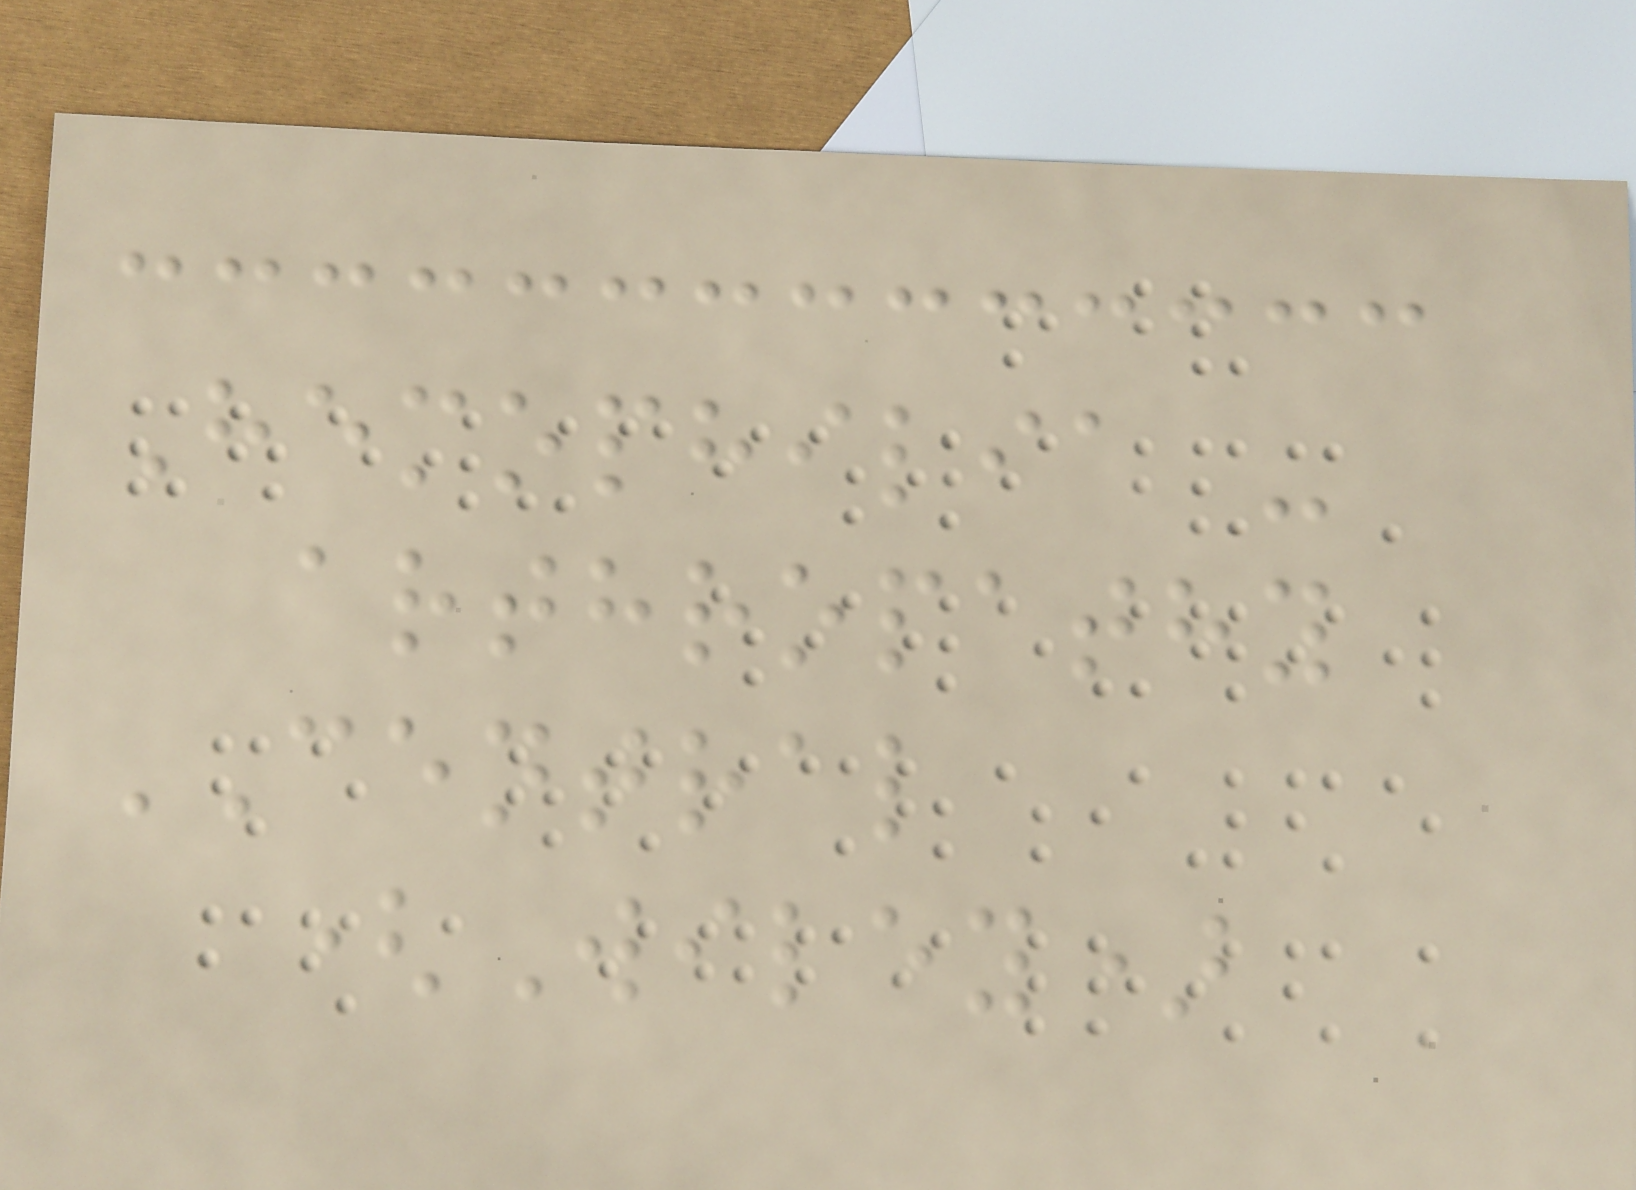Hemophilia -
arthropathy
CENTRAL
(Wiley)
